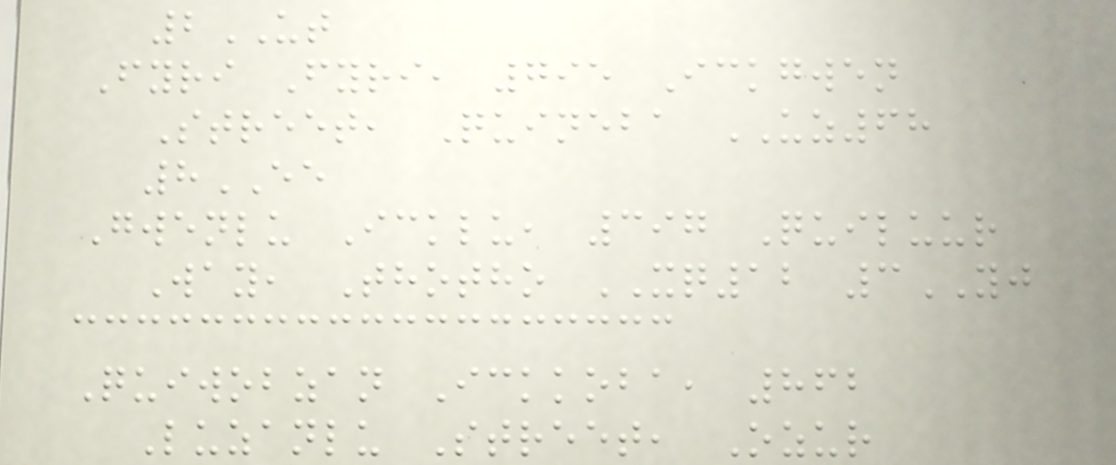2UT
Fyri Fyri, 795 Ickgwen
Street, Quineba UZ68
8EE
Gwenlu Icklu, 397 Quiluur
Way, Thotho XQ12 3YJ
Quiwobzan Ickkoba, 862
Luzanlu Street, Ozur
